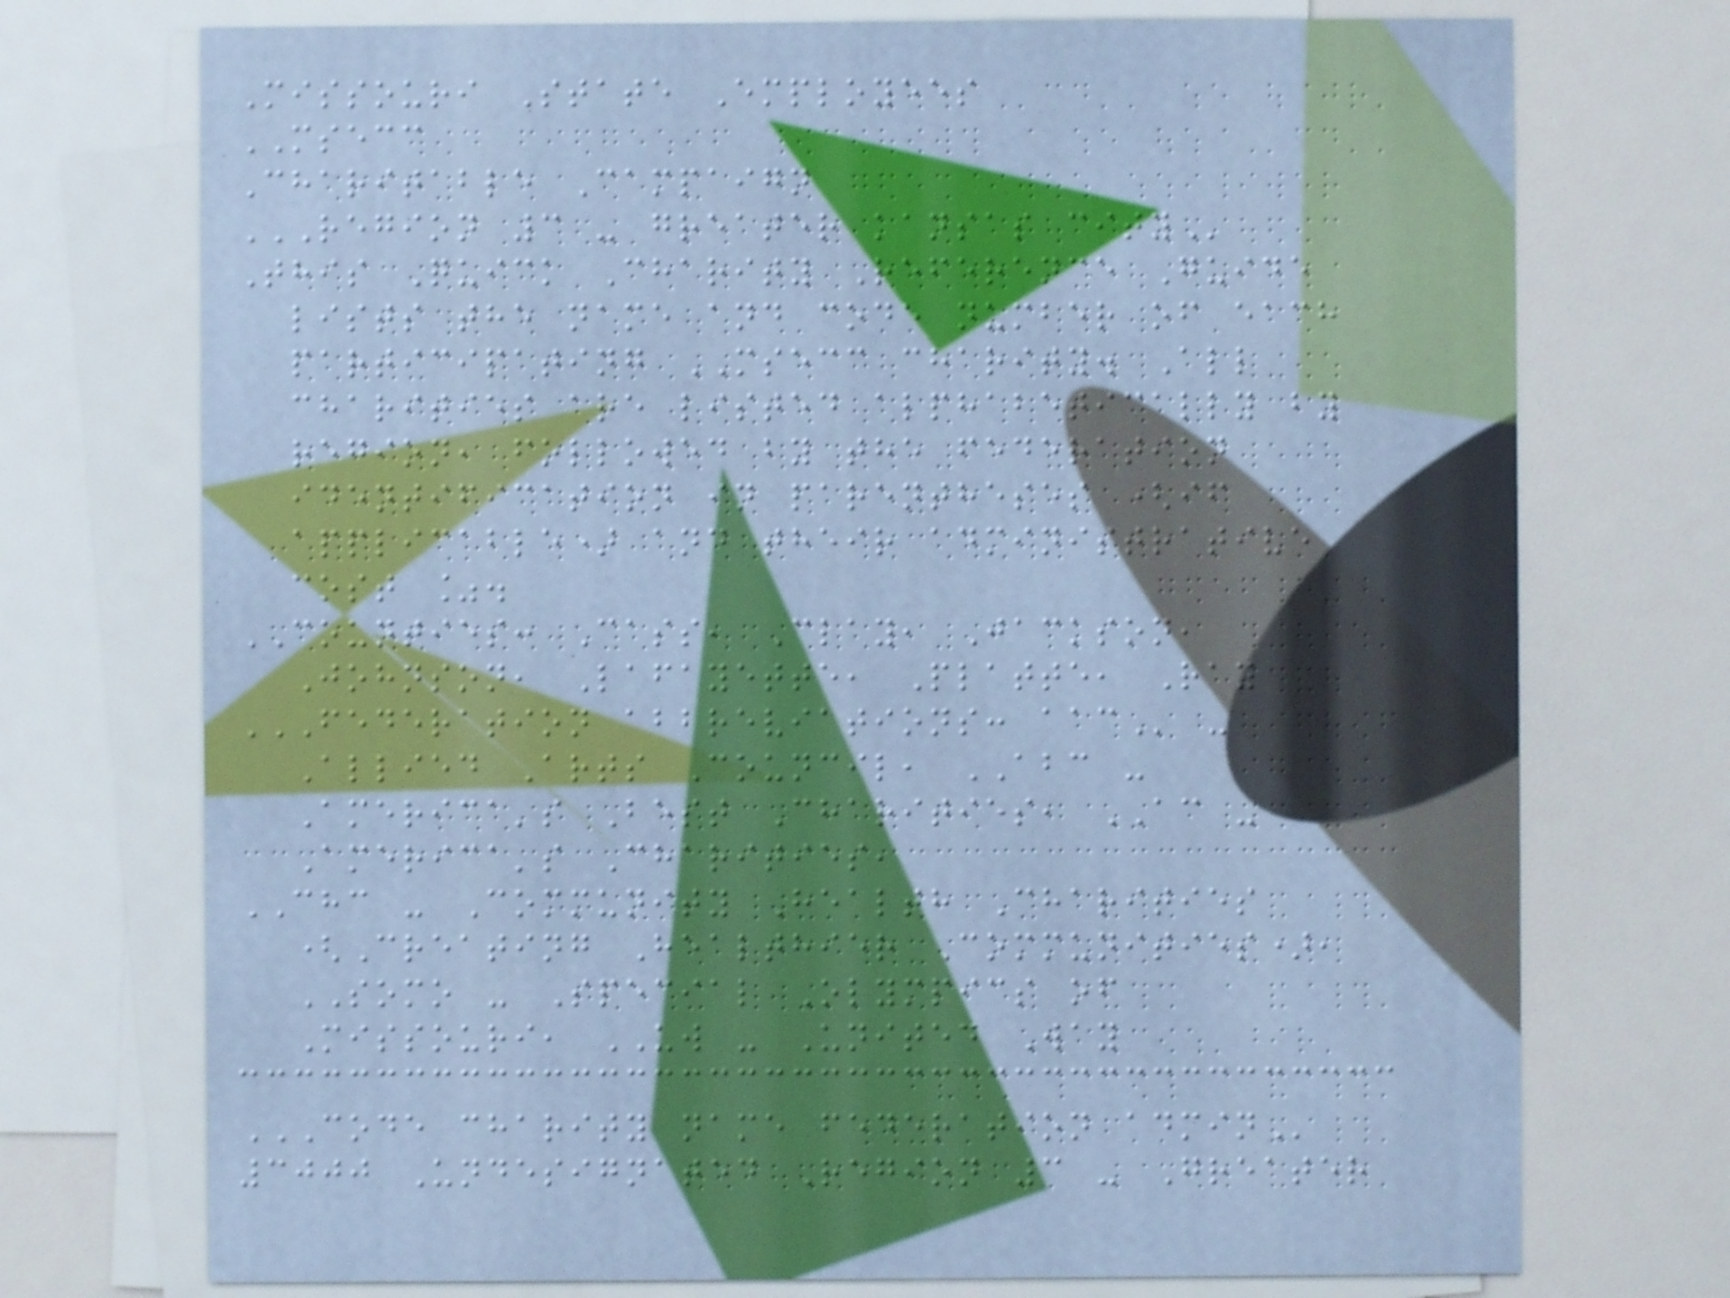Missouri State Employees
MSECC
Charitable Campaign
REGION 3 - GREATER KANSAS CITY
This Quick Charity Reference Guide
lists the name and code number of each
participating MSECC charity. All
charities are listed alphabetically by
region, followed by the federation
identification in parentheses (if
applicable) and their administrative
cost %.
COUNTIES: Cass, Clay, Jackson,
Johnson, Lafayette, Platte, Ray
FEDERATION ABBREVIATIONS: AAC -
Allied Arts Council, ABC -
America's Best Charities, AC -
America's Charities,
CHC - Community Health Charities
(Creating Healthier Communities),
SOMO - Special Olympics of
Missouri, UW - United Way
CODE CHARITY NAME FEDERATION ADMIN
3000 Undesignated Region 3 - Greater
